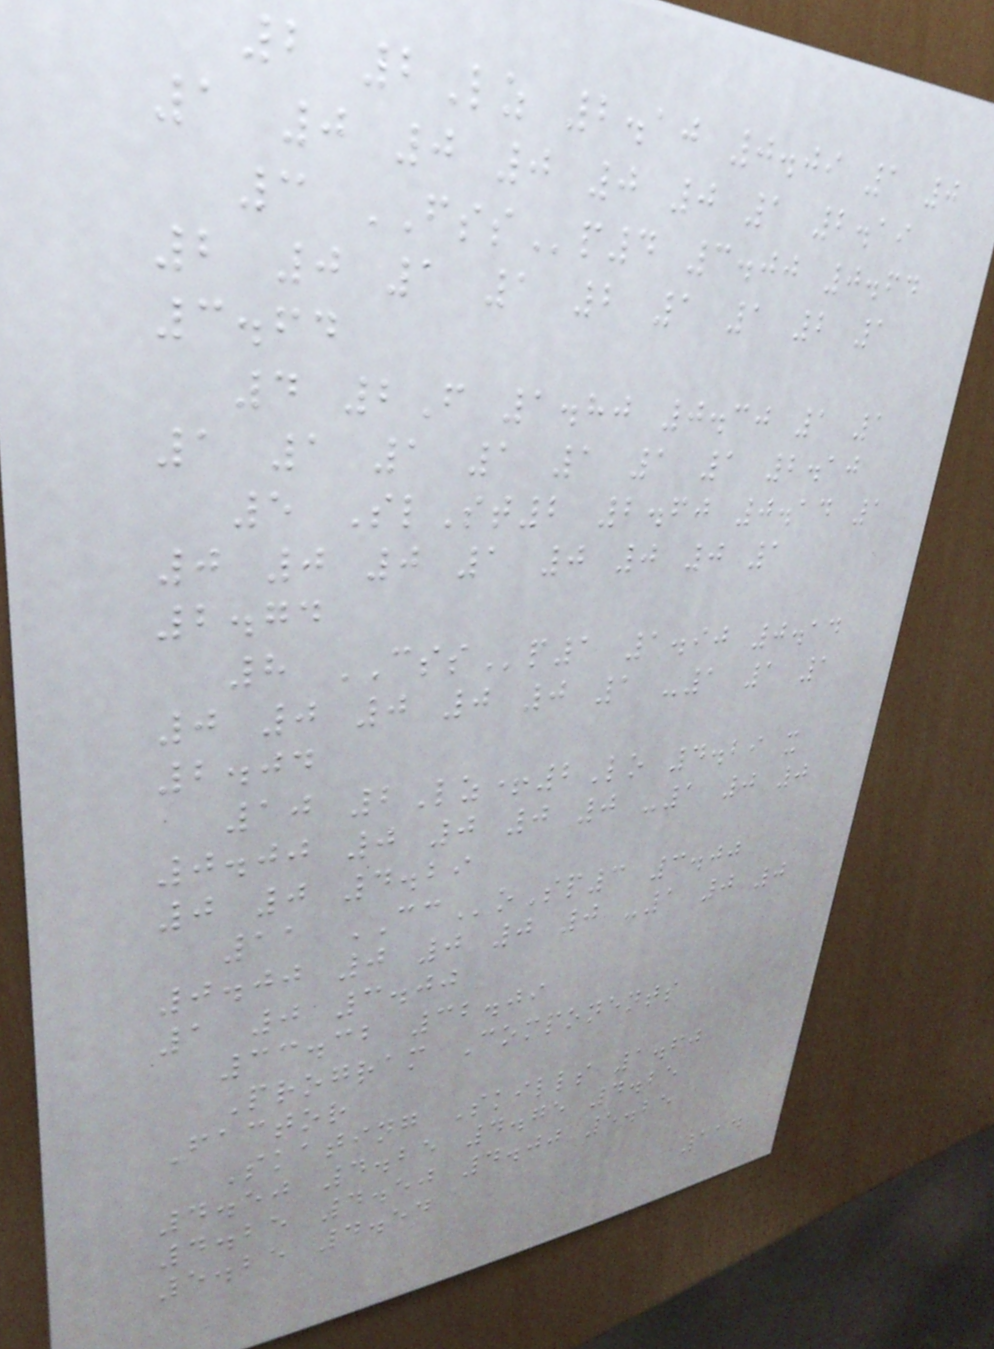2 2Lz 2.10 0.09 1 0
1 0 0 0 0 0 1 2.19
3 FSSp4 3.00 0.64
2 0 1 1 2 1 1 2 1
3.64
4 2F 1.80 0.30 1 1
1 1 1 1 1 1 1 2.10
5 SlSt2 2.60 0.14 1
0 0 0 1 0 0 0 1
2.74
8 CSSp1 1.90 0.14
0 0 0 0 0 1 -1 1 1
2.04
10 2Lz+2Lo 4.29 x
0.00 0 0 0 0 -1 0 0
0 0 4.29
11 CCoSp3 3.00
0.00 0 0 0 0 -1 0 0
1 0 3.00
33.32 32.09
Program Components
Factor
Skating Skills 1.60
4.50 4.25 4.75 4.25
4.25 4.50 4.00 5.25
5.25 4.54
114
